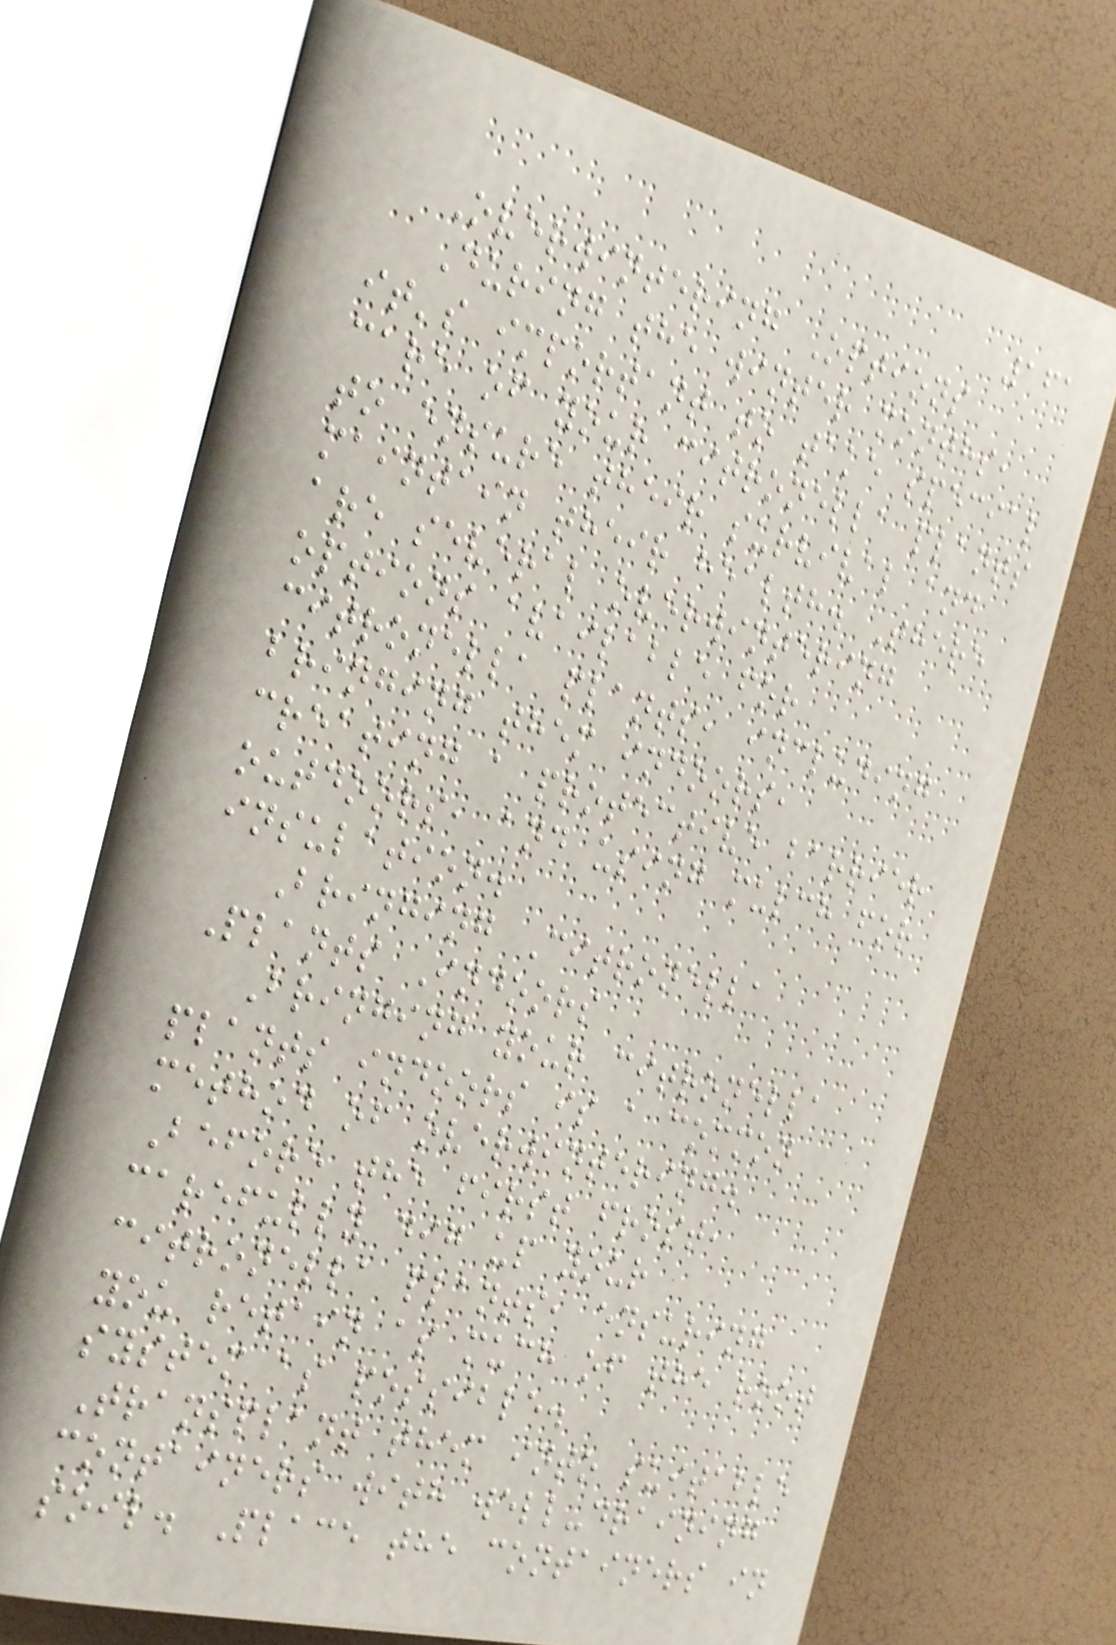161
Overwintering Options
During the winter months,
it's important to take special
care of your citronella plants
to ensure their survival and
maintain their health. There
are several overwintering
options available for
citronella plants, including
bringing them indoors,
creating a protective barrier
outdoors, and using mulch for
insulation.
Bringing Citronella
Plants Indoors
Bringing your citronella
plants indoors is a common
method of overwintering.
Before the first frost,
carefully dig up your
citronella plants, ensuring
you retain as much of the root
system as possible.
Transplant them into suitable
containers with well-draining
soil. Place the containers in
